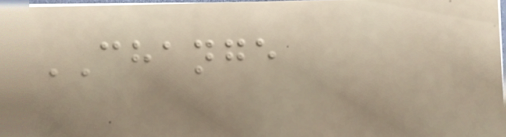CHANGE
